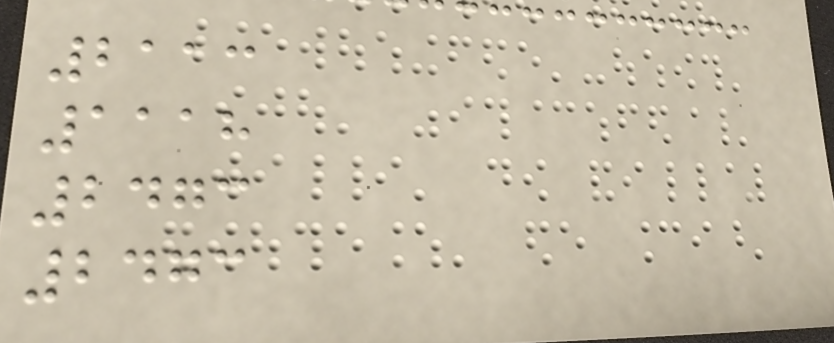2113
1118
2473
2473
